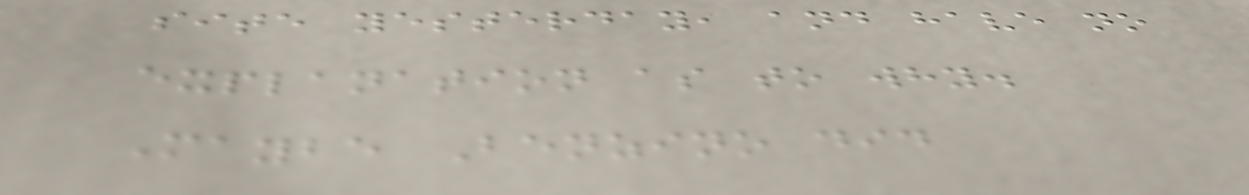site yesterday, and have no
explanation as to why.
Maybe Benzino did
